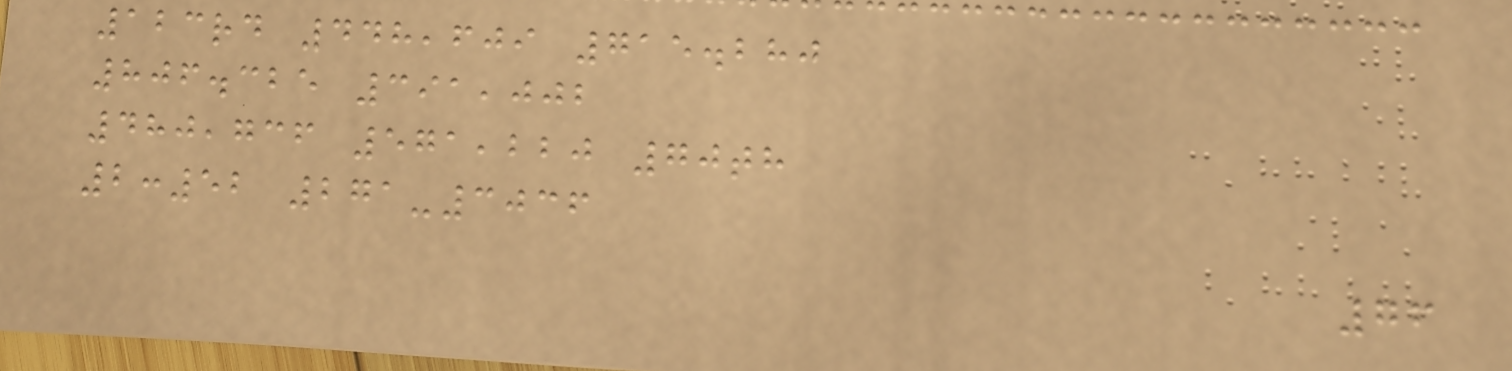123rd 448,609 715.280
806.325 391,002
480,736 571,220 70th
2:52 271-3036
76
